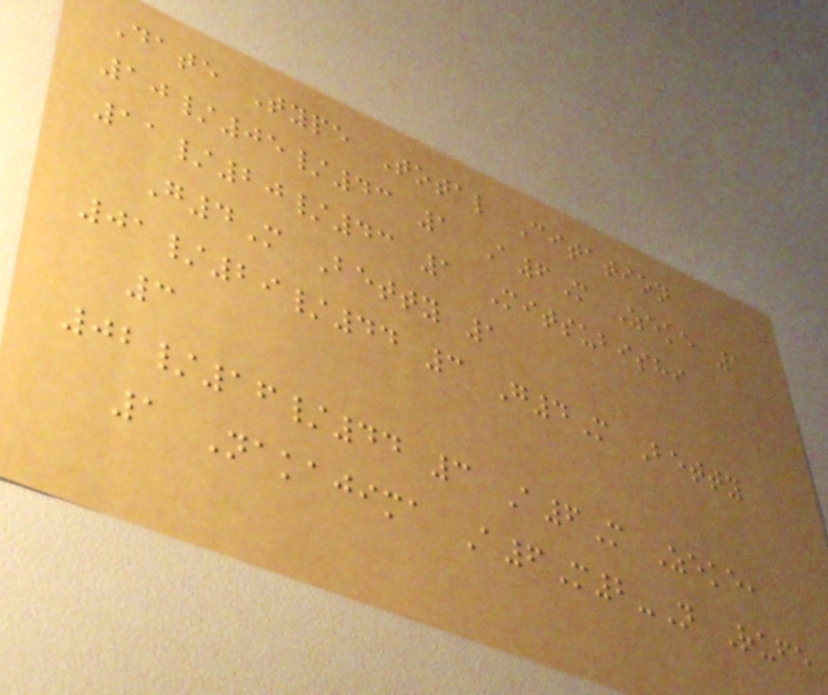Date Type Total Citation
10/05/43 1 A6M Zeke 1
11/20/43 1 Mitsubishi
G4M Betty 1
01/29/44 3 G4M Betty
3
02/16/44 3 A6M Zeke,
1 Nakajima A6M2-N Rufe
